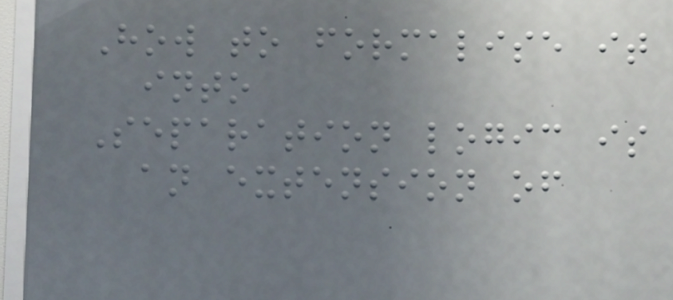How to formalise it
into
Separation logic is
an extension of
